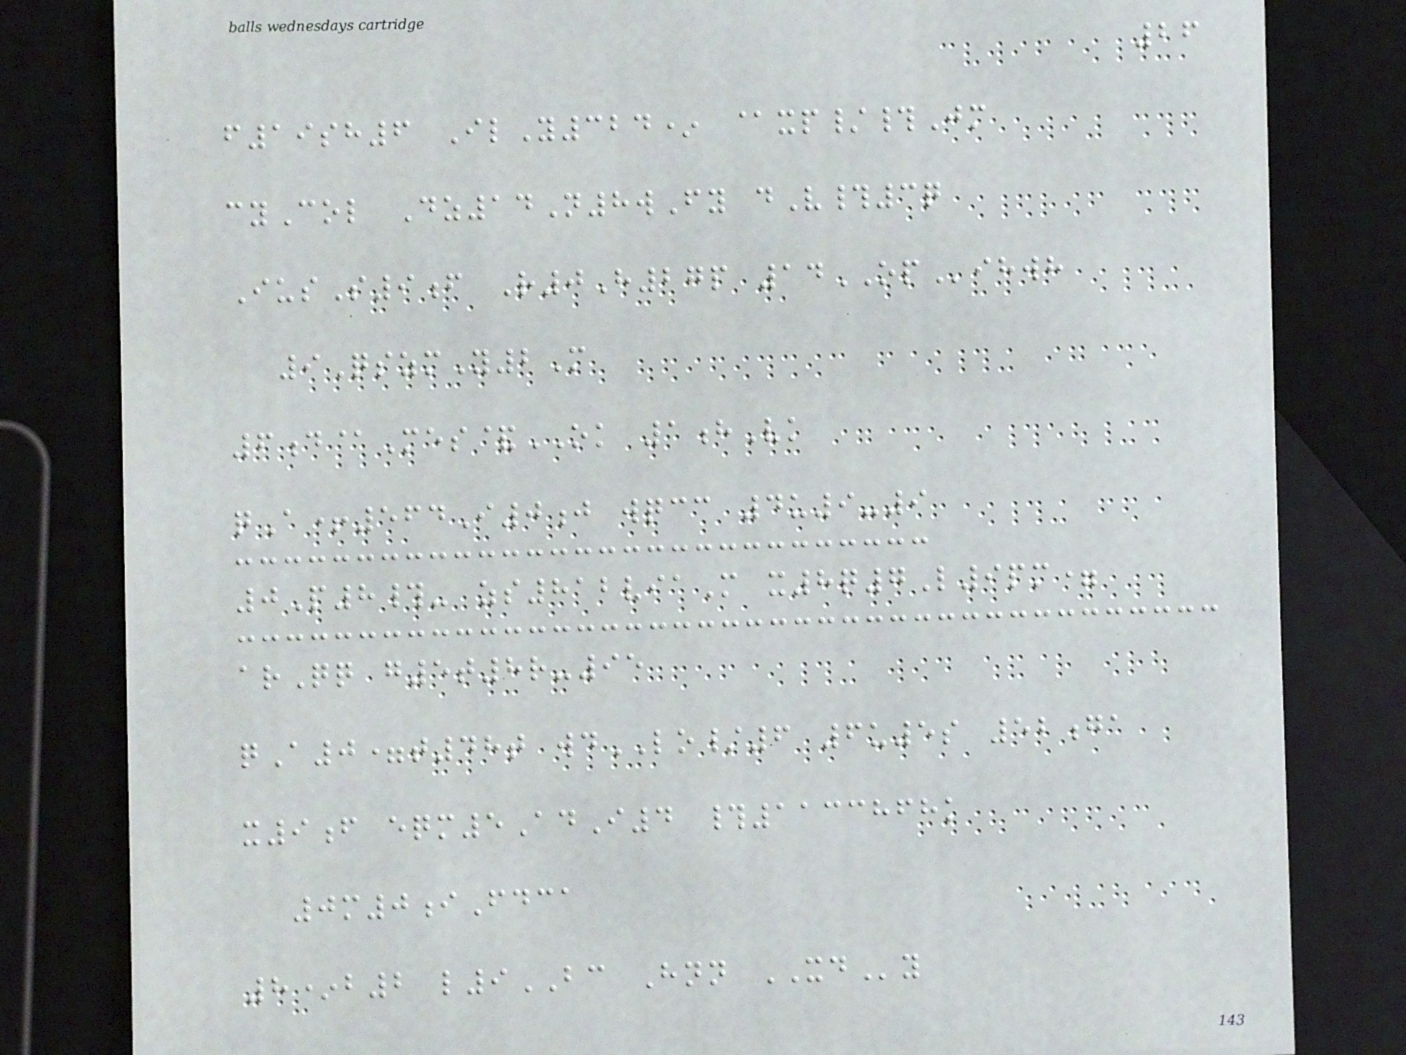26
f19sh6 IlY324* @xp/#Jm
cyCol Dz14N8wFy dV#3q
IusS9f R0H27p 14OPihwh
9QszmY2M
6d@Mes&OK 1hVk
qA+564I0j wqcc 4u9-9
0P8#- zs812viaM x8q7L9pm=
arQq g5t8r-95
qA0=t48t wdLO/6 6u5s 52ga
x9f eqm5AdI4 #1133868k
0m0iFdca
8*b2 l9BC Hnn XDy
